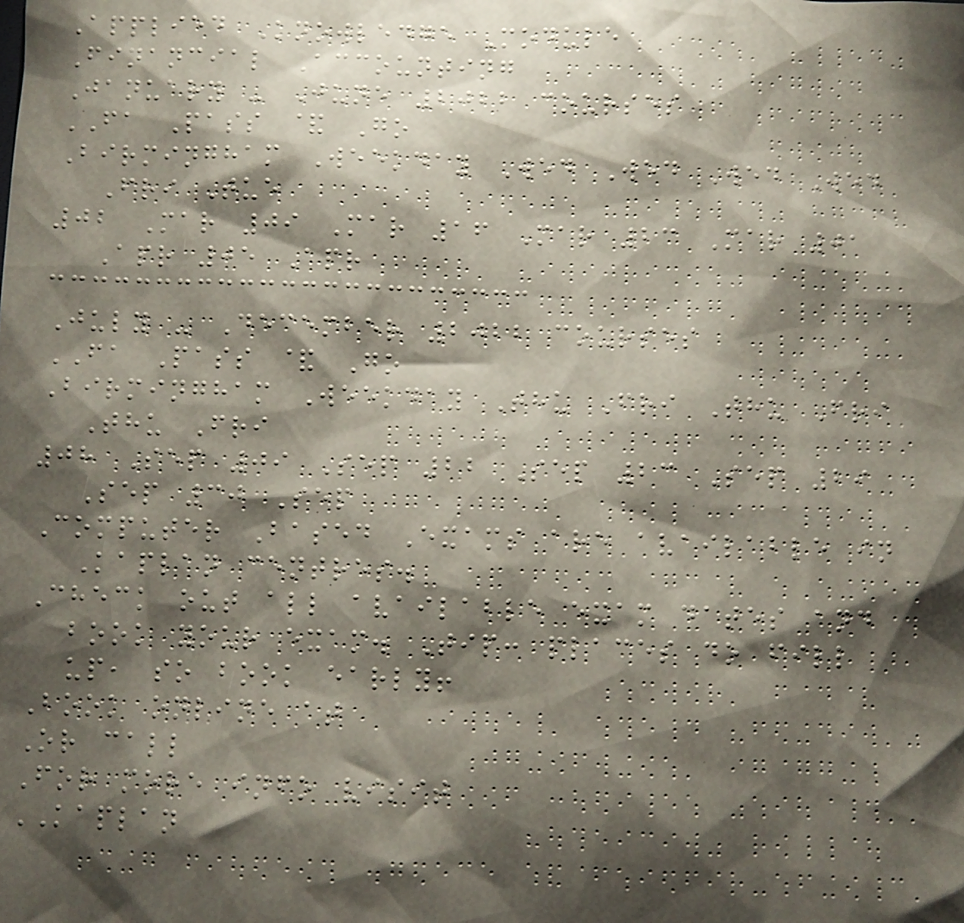Applied Knowledge Module
Financial Accounting
January - June 2022 courses
FA Pass & Go
Birmingham Weekday Wed Wed Wed Wed
Fri Tue
02 Mar 09 Mar 16 Mar 23 Mar 01
Apr 05 Apr
July - December 2022 courses
FA Pass & Go
Birmingham Weekday Thu Fri Thu Fri
Thu Fri
08 Sep 09 Sep 22 Sep 23 Sep 29
Sep 30 Sep
Computer Based Exams are available in
Kaplan centres.
Check out all available exam dates and
book your exam. Tip: places do fill
up, so book early!
Book online at
Or call
For more info visit
KAPLAN
